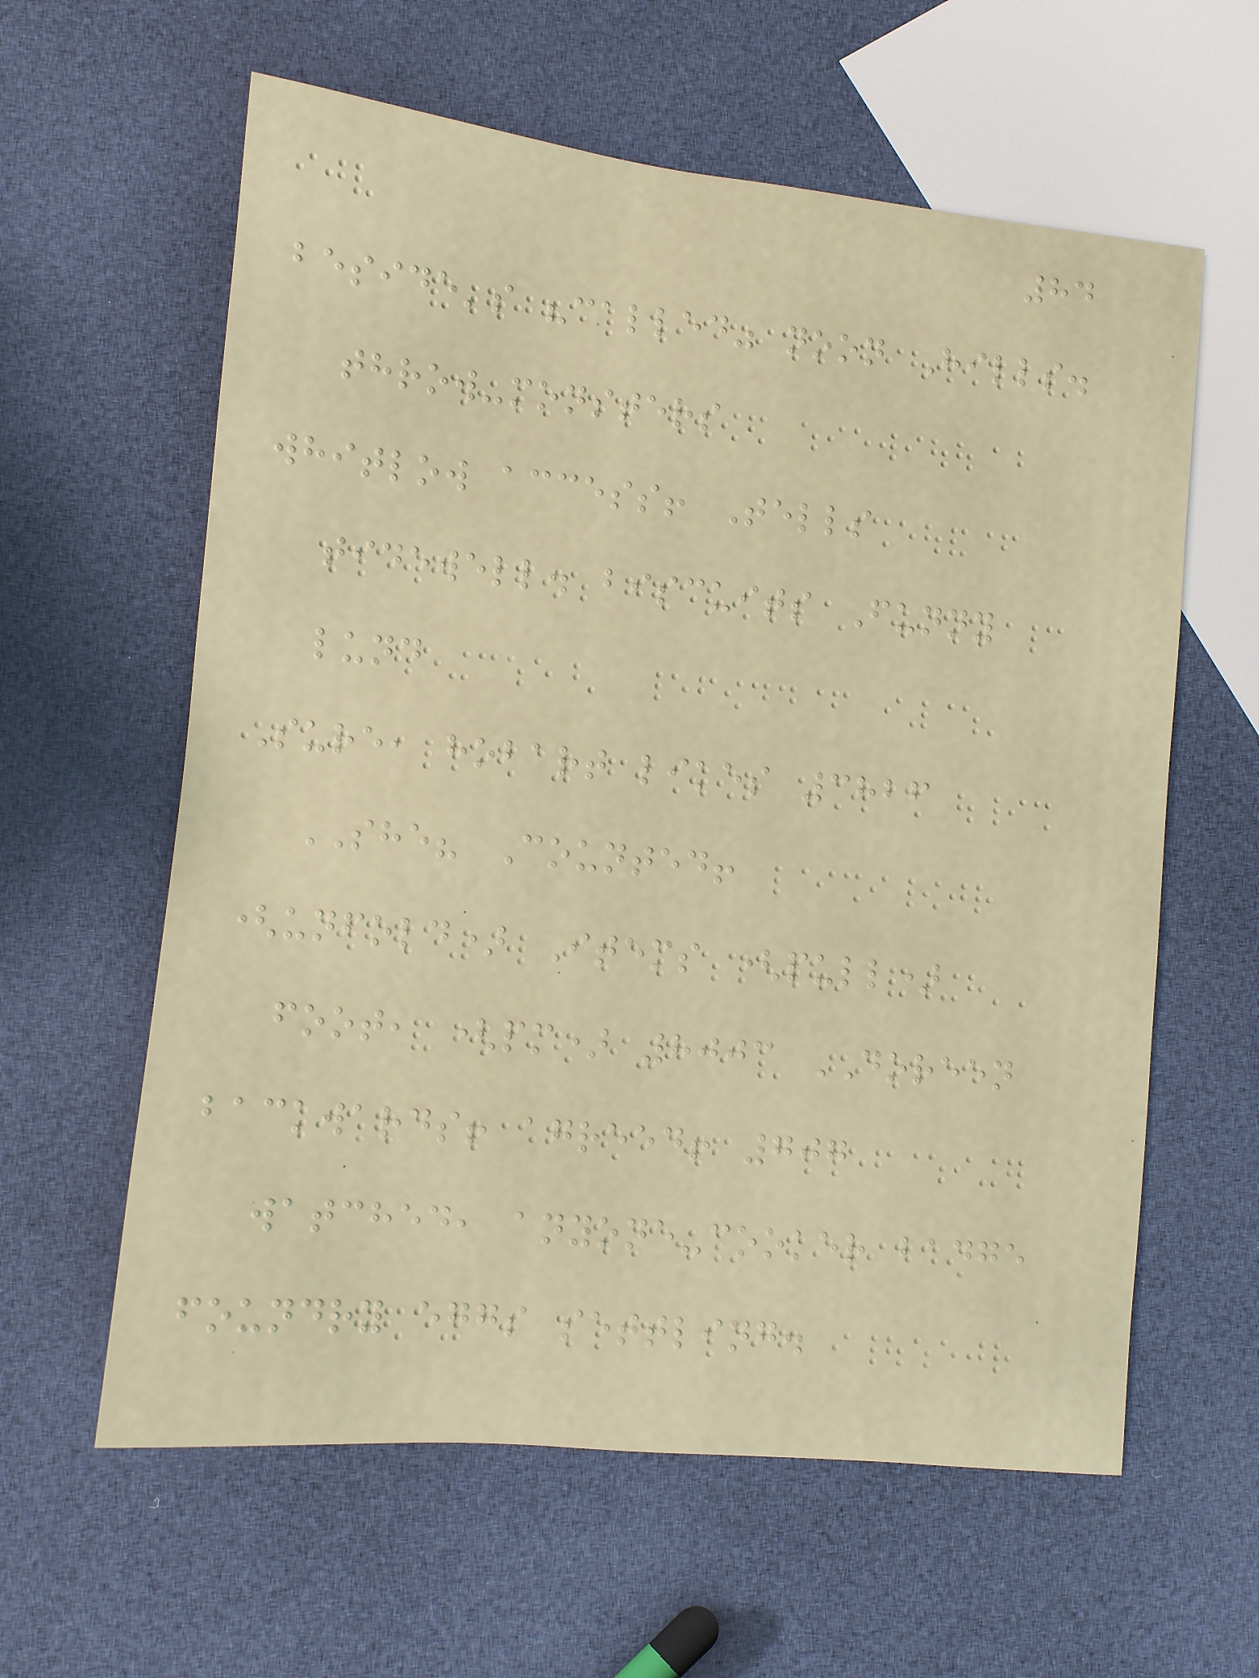84
beside's "called" noon Hills.
throw-monsters
whitlow access! Tells
tidewell. biscuits Funny
lund
Sure, hobart likes 3826
SHE? Counted!
(unfold) Items (pull)
foot, (pm) 8003 DOREEN
backwards! agreed! 707
watched, anyone-cooker badge
foundry eggs settling.
